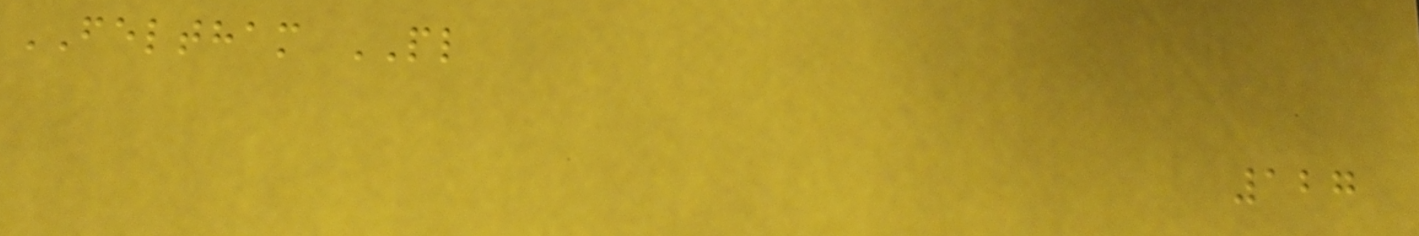FELTHAM PL
127
